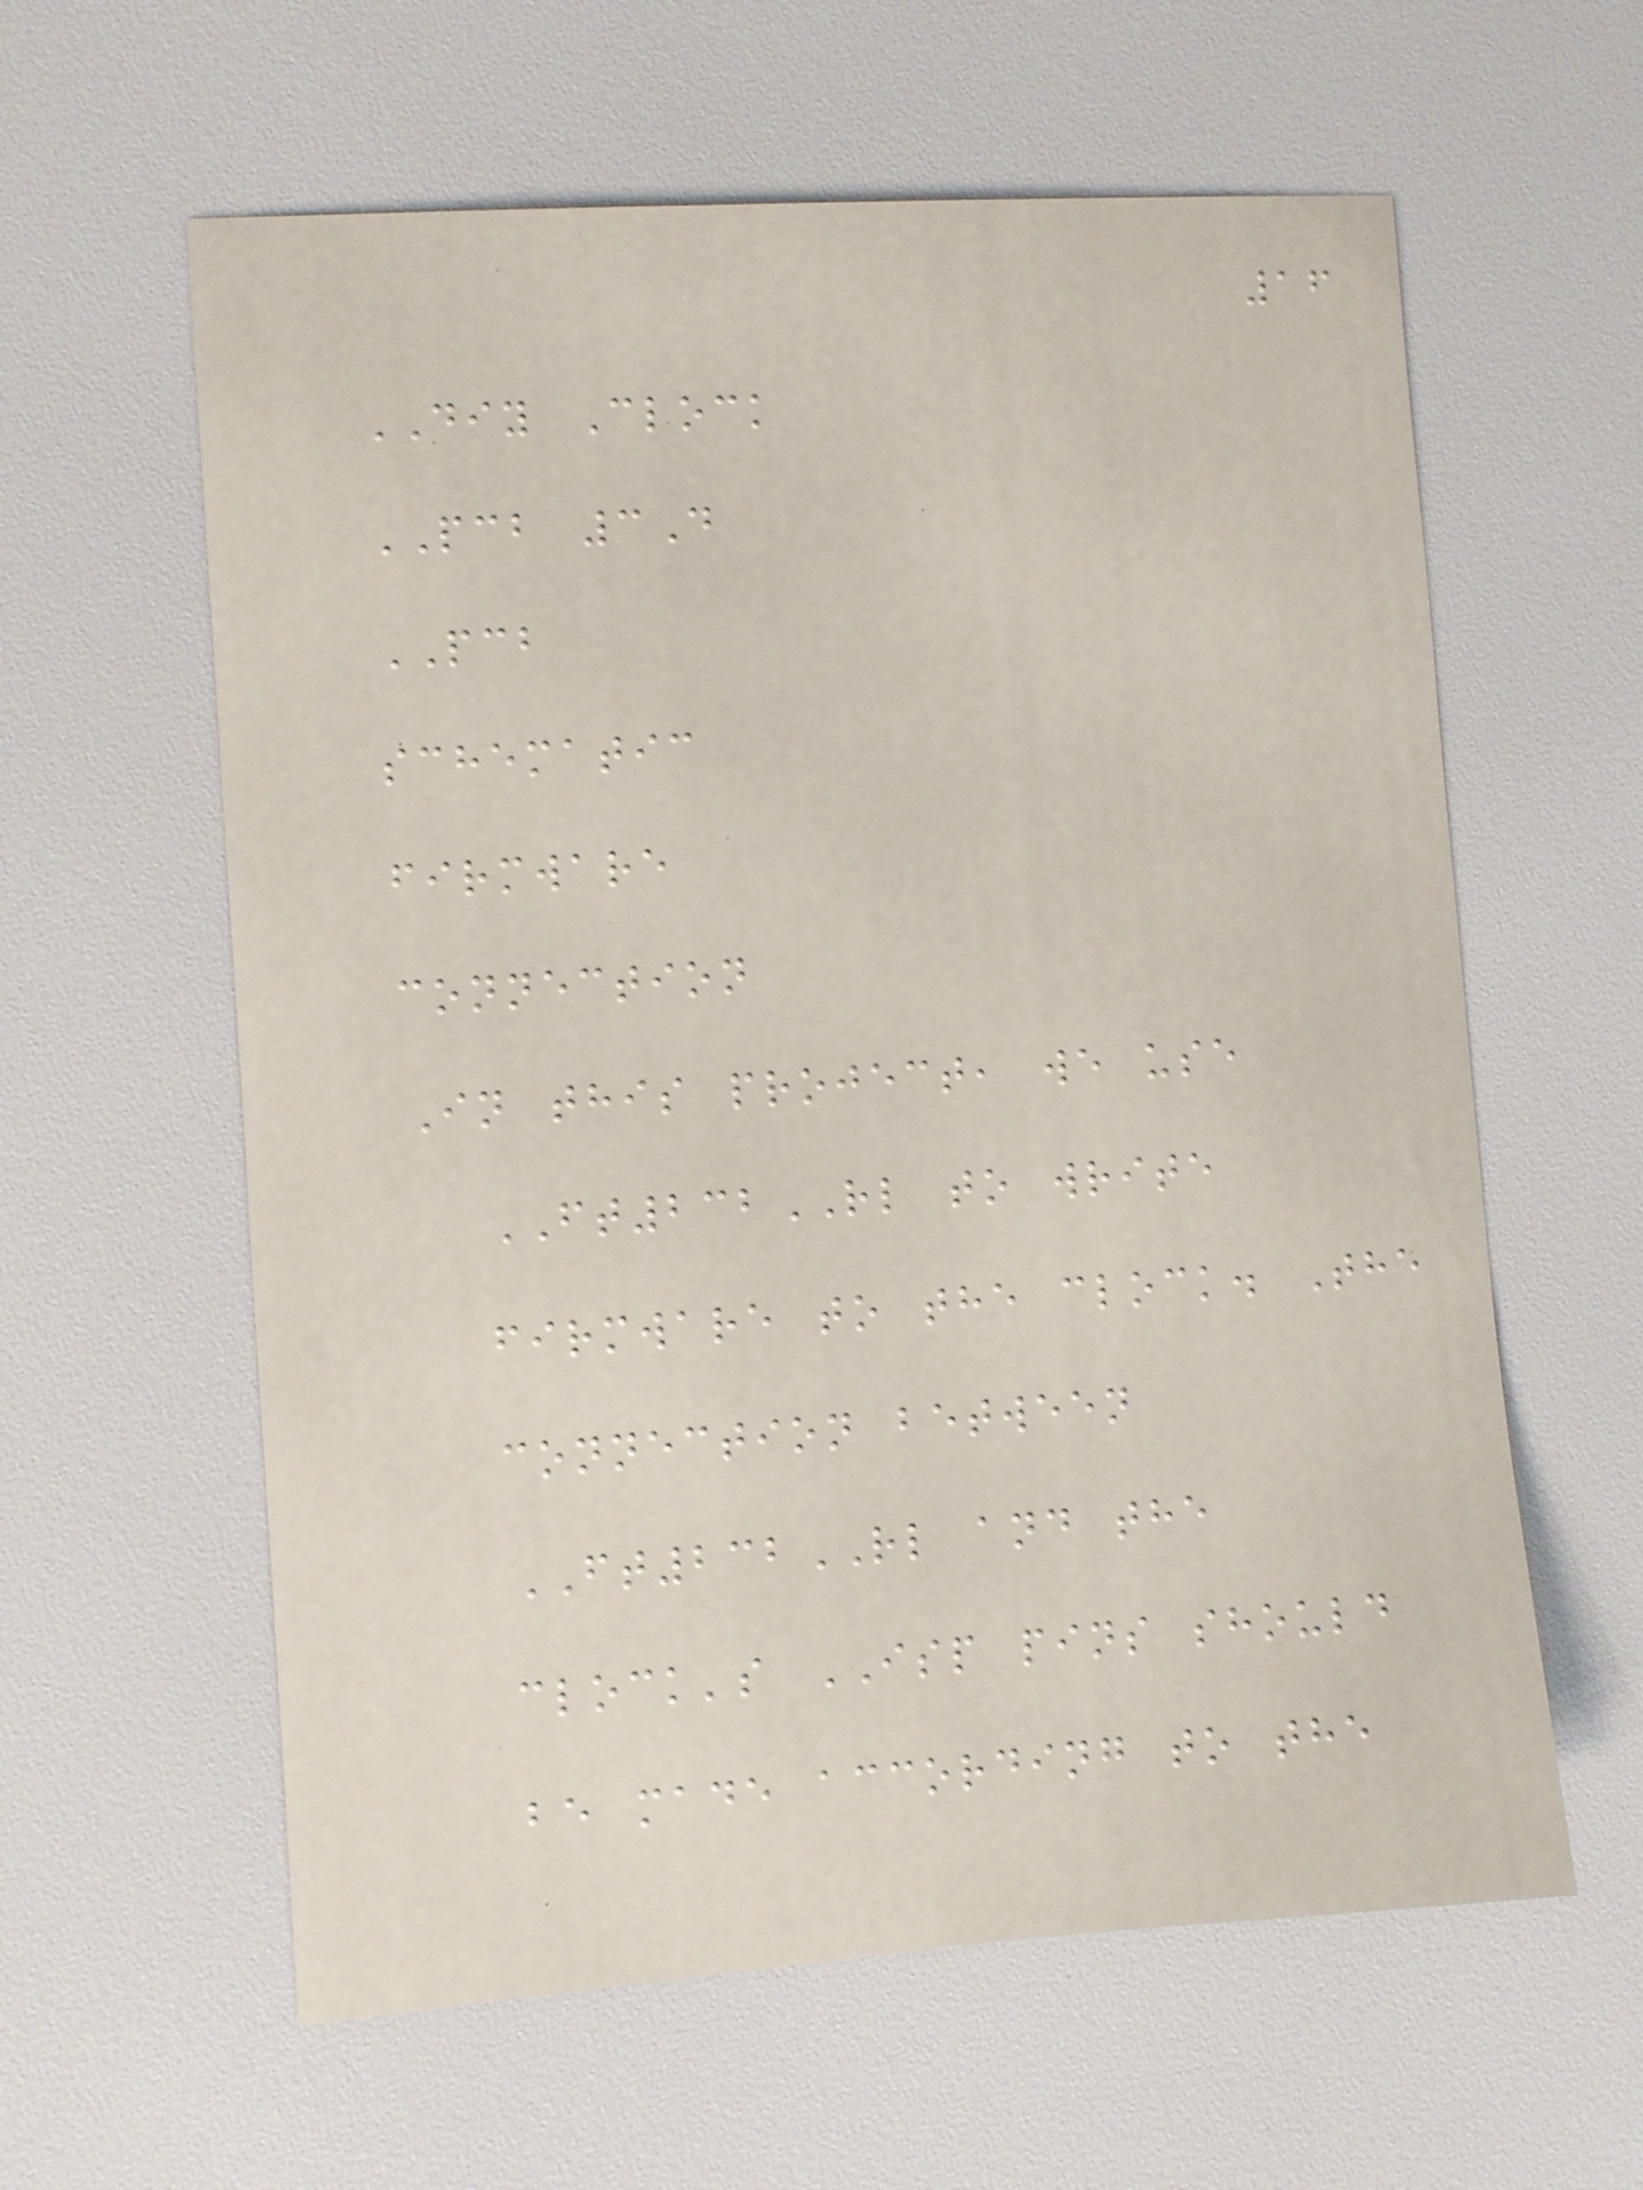16
DIY Clock
PCB 3D
PCB
schematic
firmware
connection
In this project, we use
FT232RL to write
firmware to the clock. The
connection between
FT232RL and the
clock's ISP pins should
be made according to the
